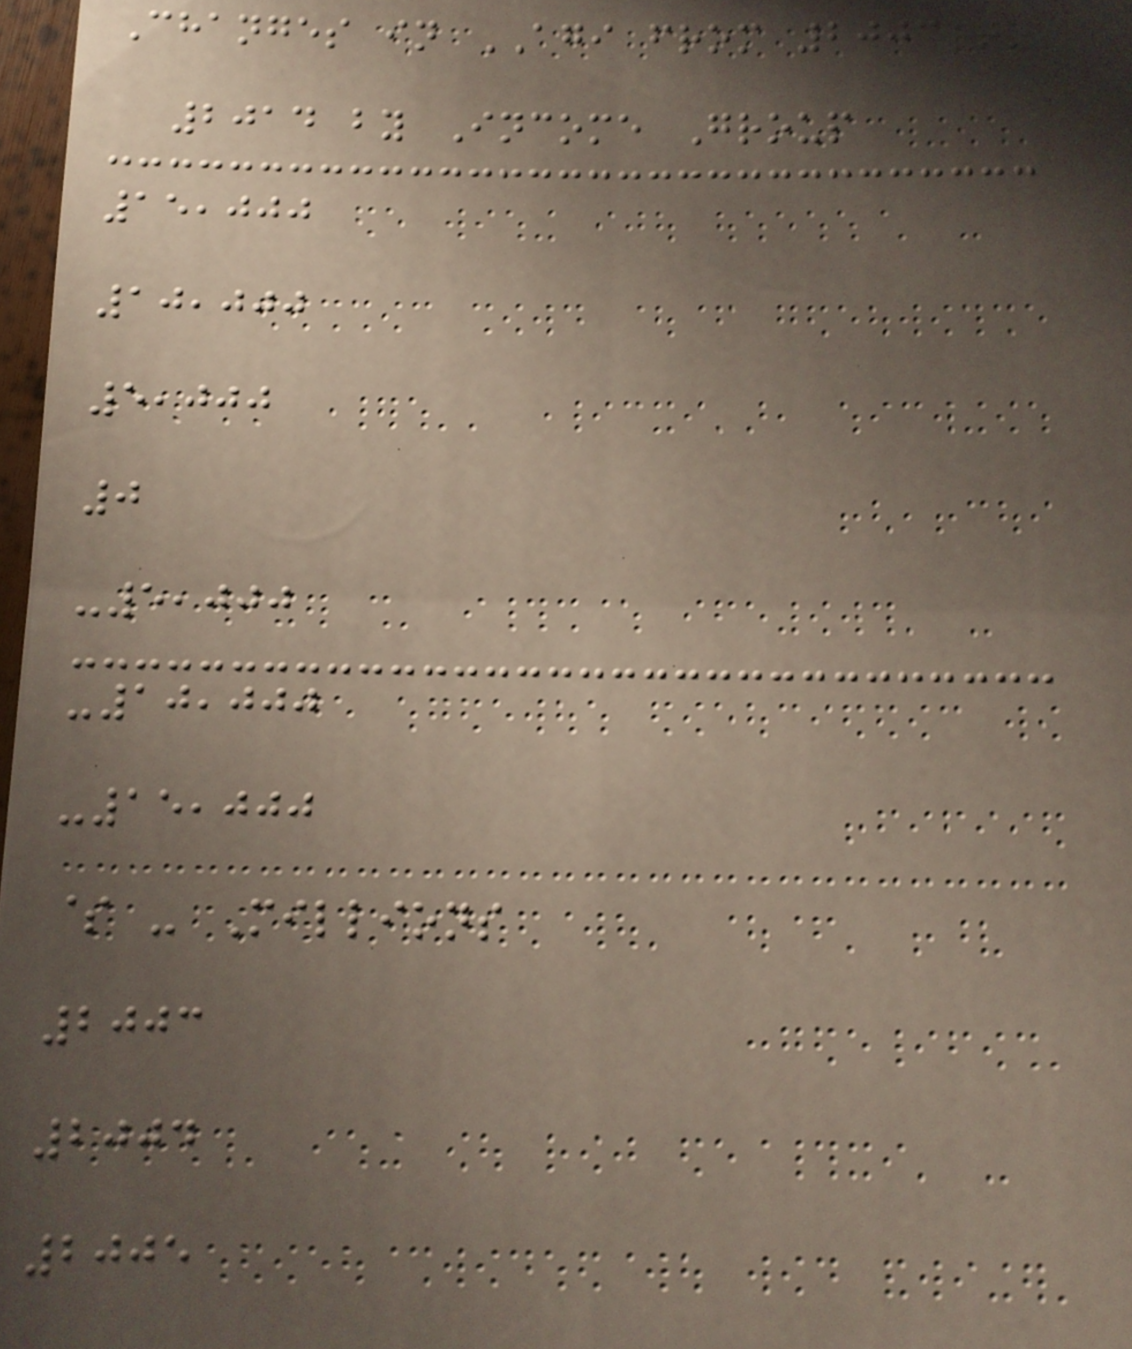Changes in AGI from 2003 to
2014 by Income Group
15,000
10,000
5,000
0
-5,000
-10,000
-15,000
$ - Millions
2003
2004
2005
